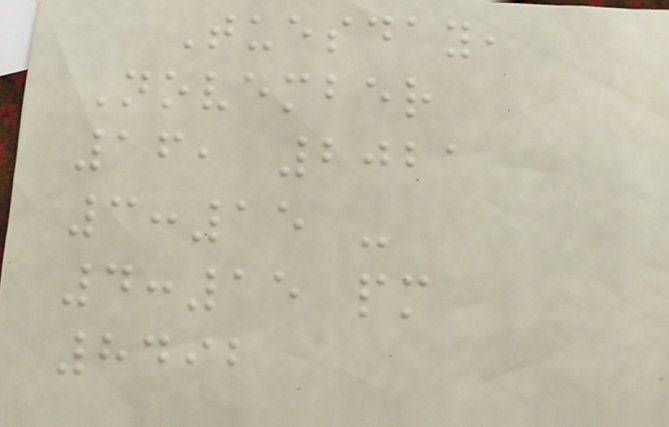Tuesday,
November
16, 2021
3:15 -
4:15 pm
8492
